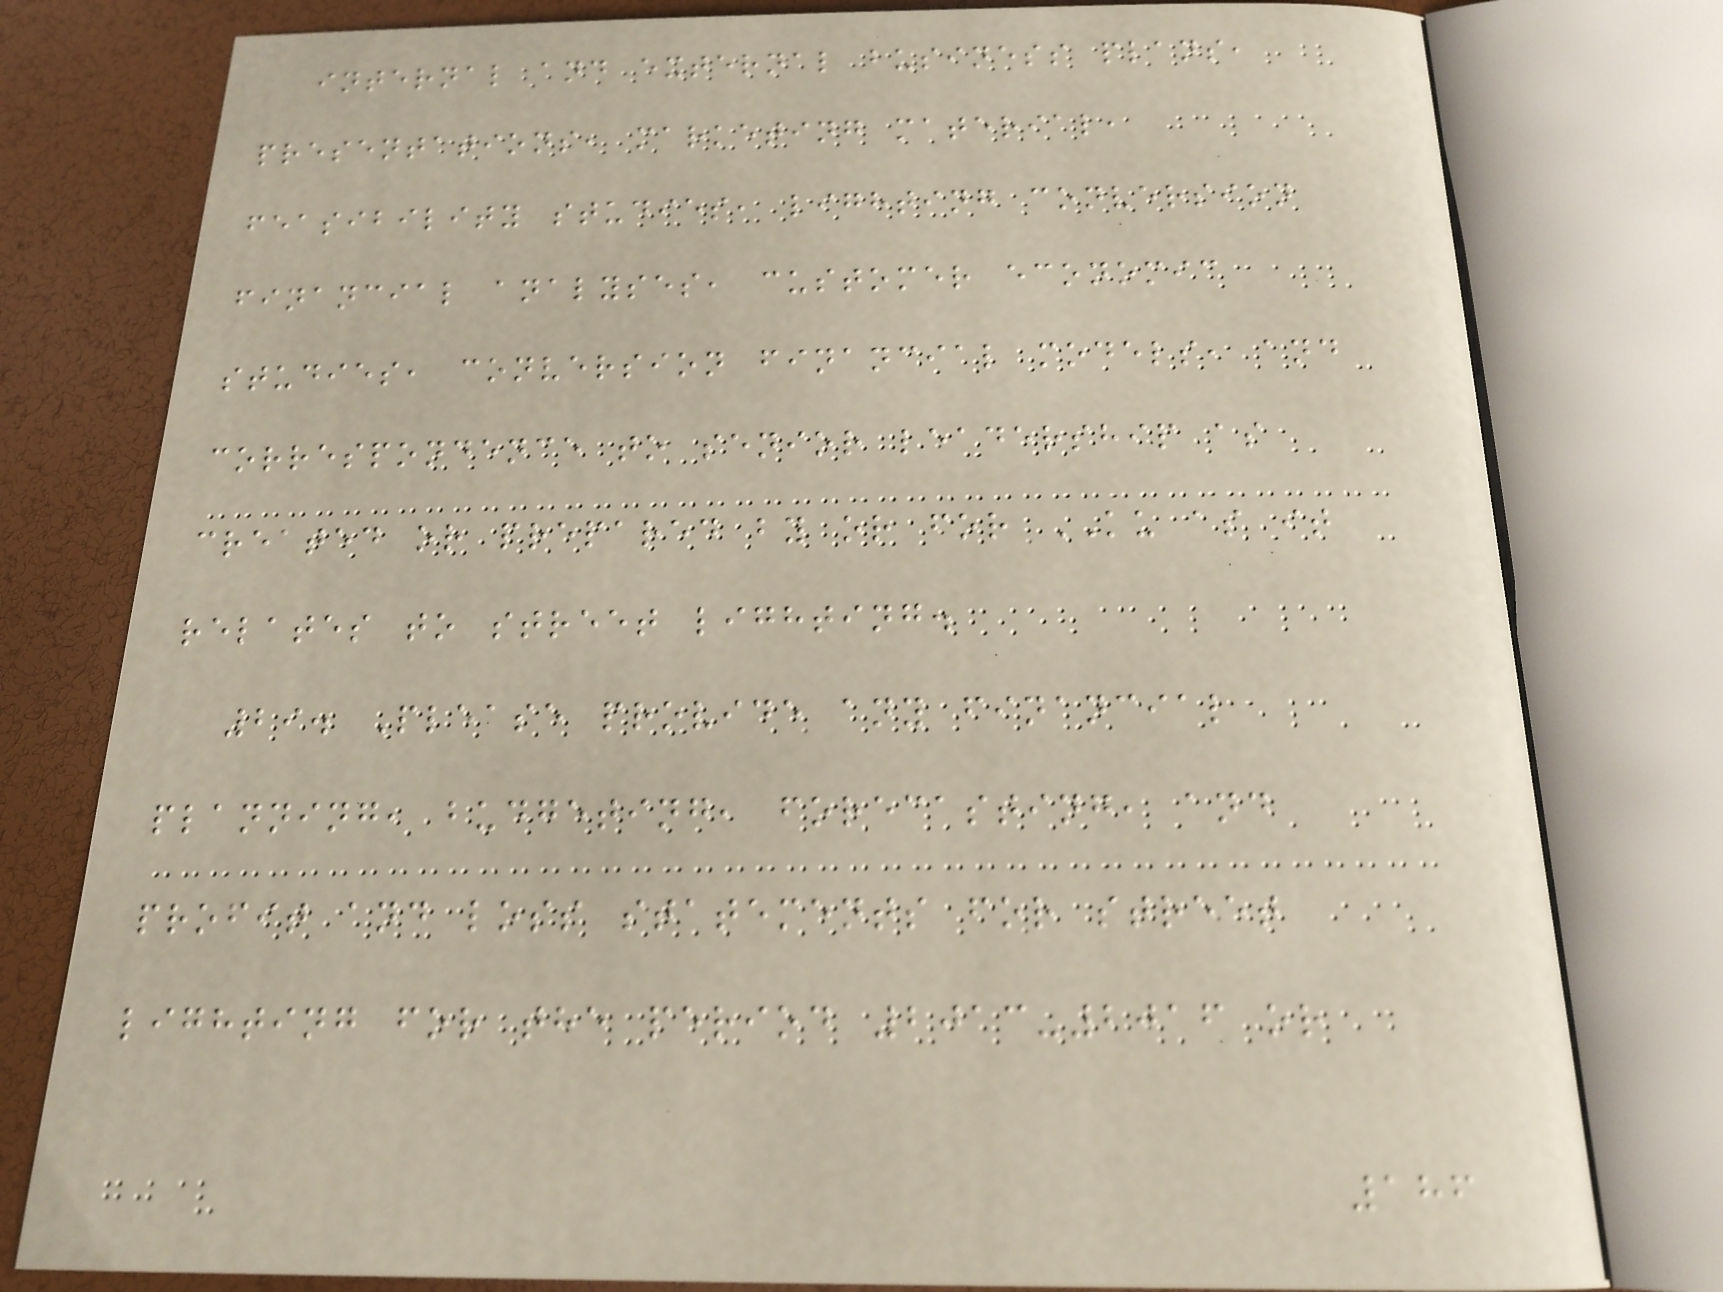internal and external business plans,
presentations, marketing material,
feasibility studies, lighting conversion
financial analyses, customer economic
studies, conversion financial models, and
correspondence to senior leadership as
created or prepared by or for KU as it
relates to street lighting.
29. Please provide any financial
planning, budgeting, forecasting, and
profit and loss statements for street
lighting for the period 2013-2016 or
186
